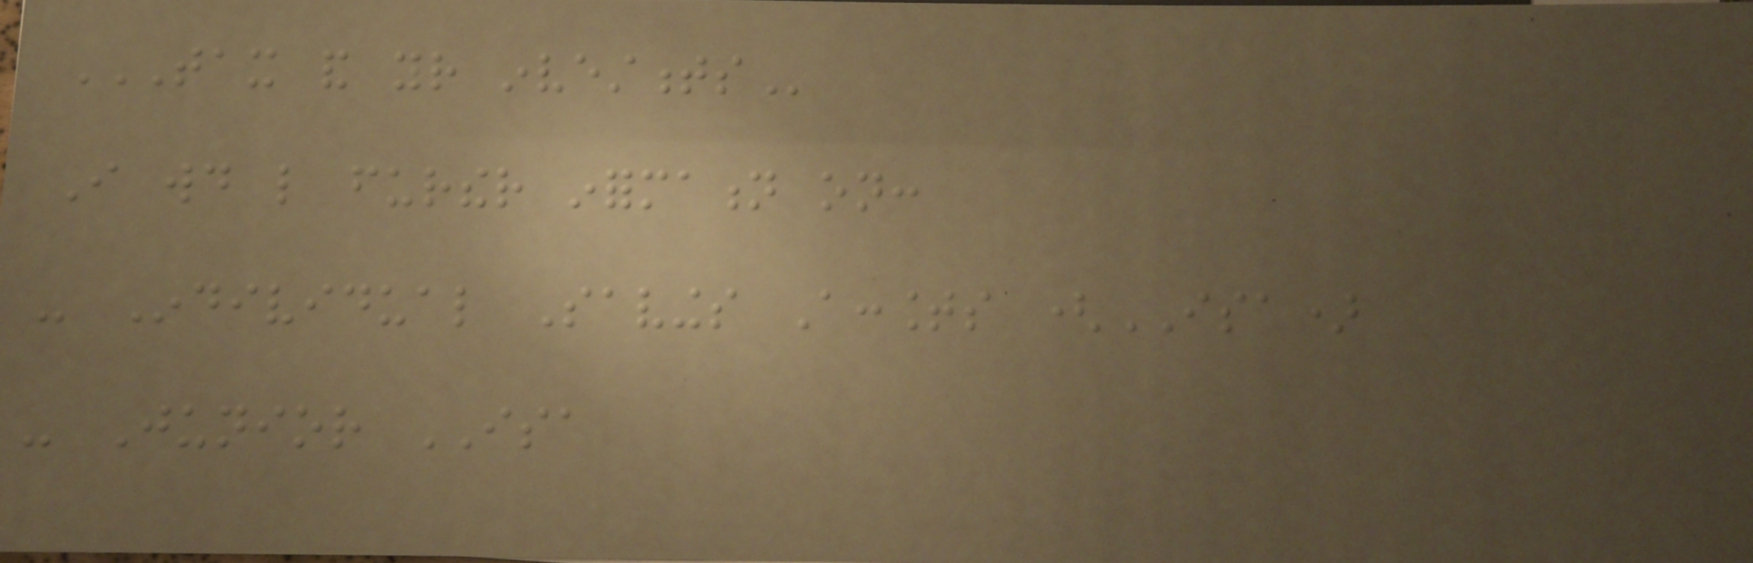TAX AND YOUR INVESTMENTS
I would like further information on:
- Individual Savings Accounts (ISA)
- Junior ISA
